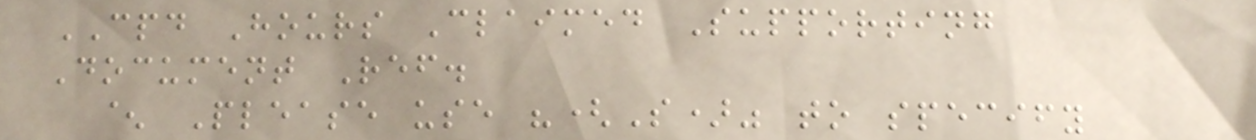CPD Hours Claimed Supporting
Document Ref.
^ Please use "(S)" to specify
